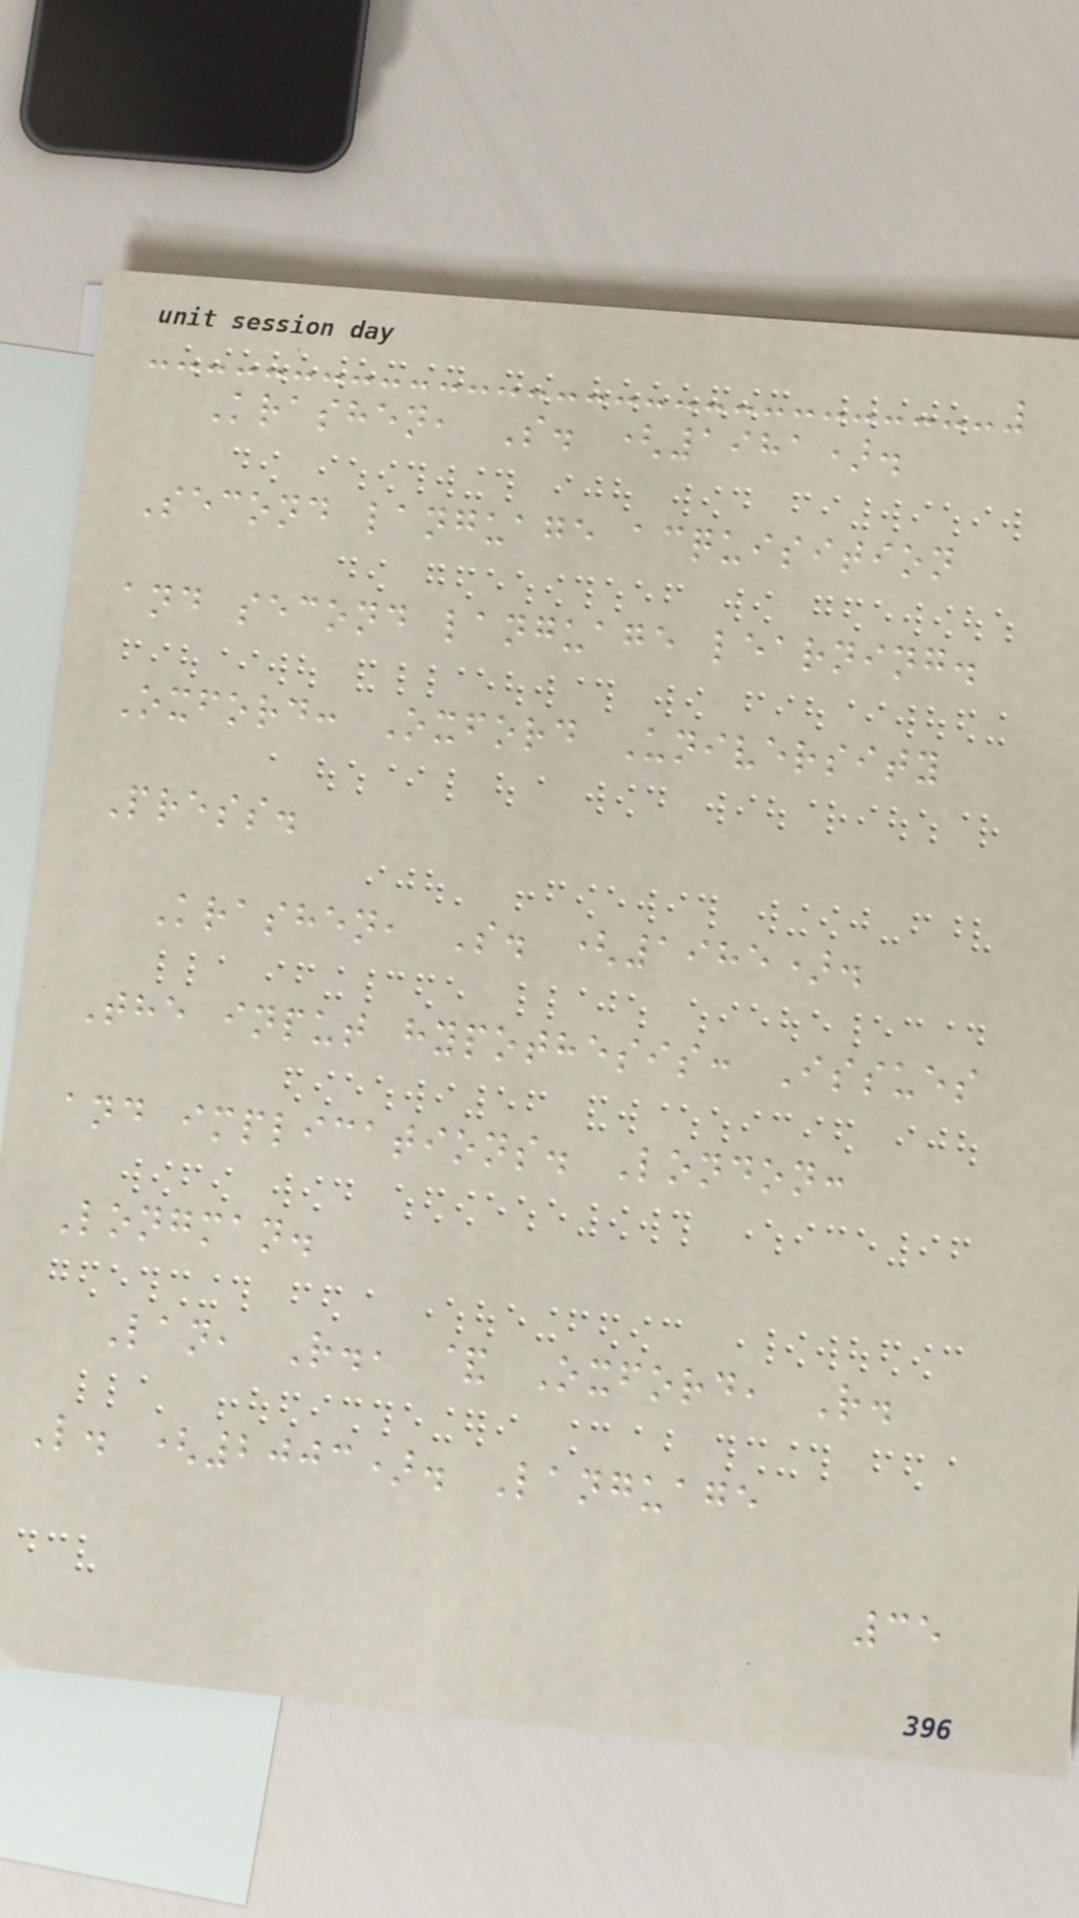Krashen, S. (1981).
Second language acquisition
and second language learning.
Oxford: Oxford University
Press.
Krashen, S. (1985).
The input hypothesis: Issues
and implications. London:
Longman.
Lan, R., & Oxford, R.
L. (2003). Language
35
